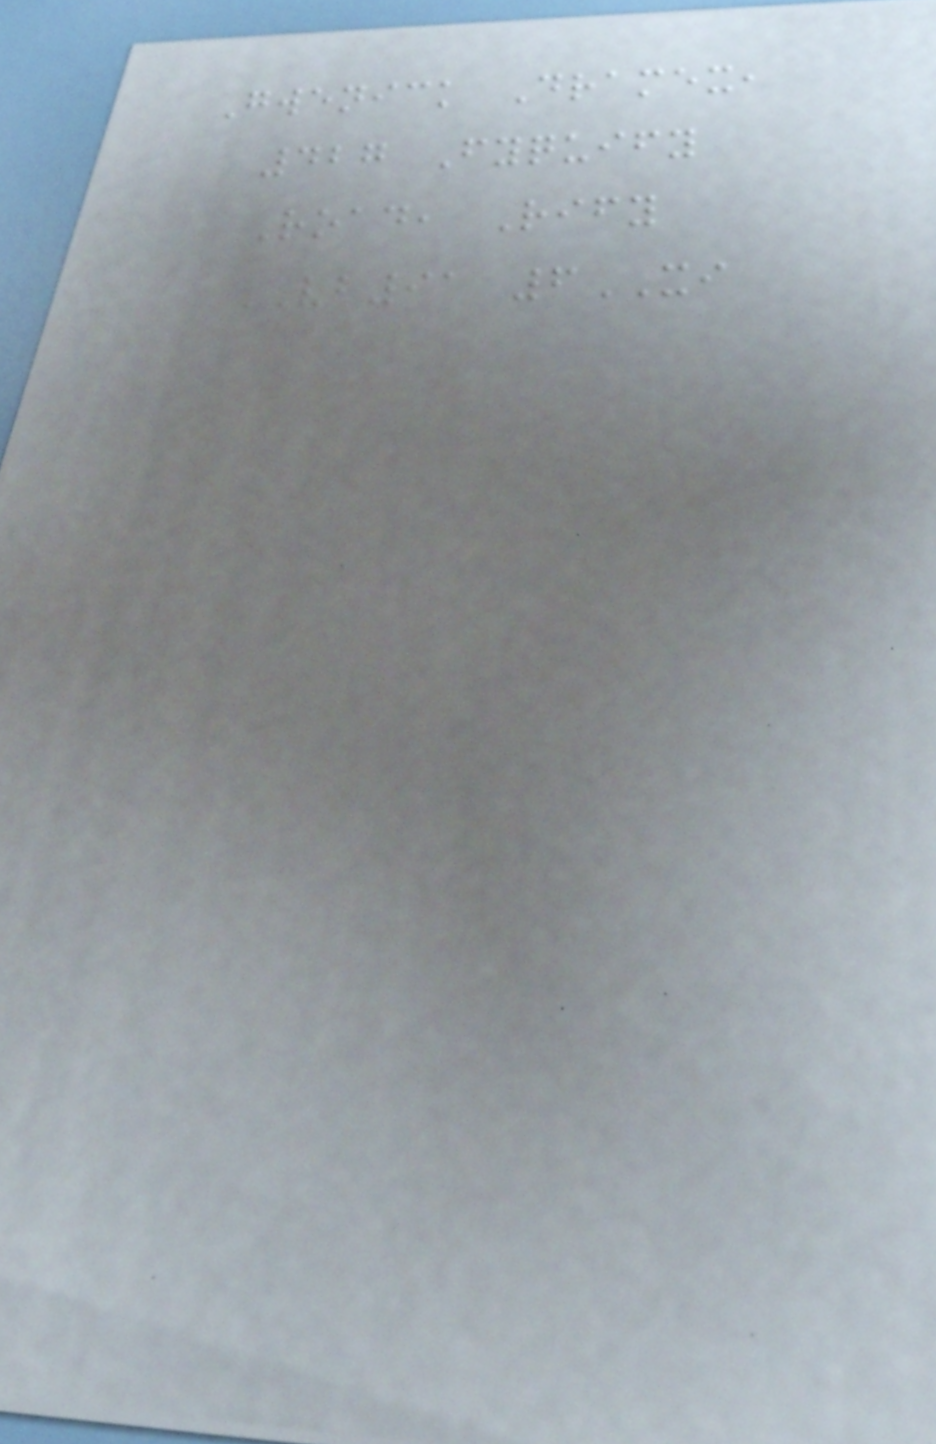Gwenick Dramex,
427 Fyquify
Road, Rify
VB91 6XI
